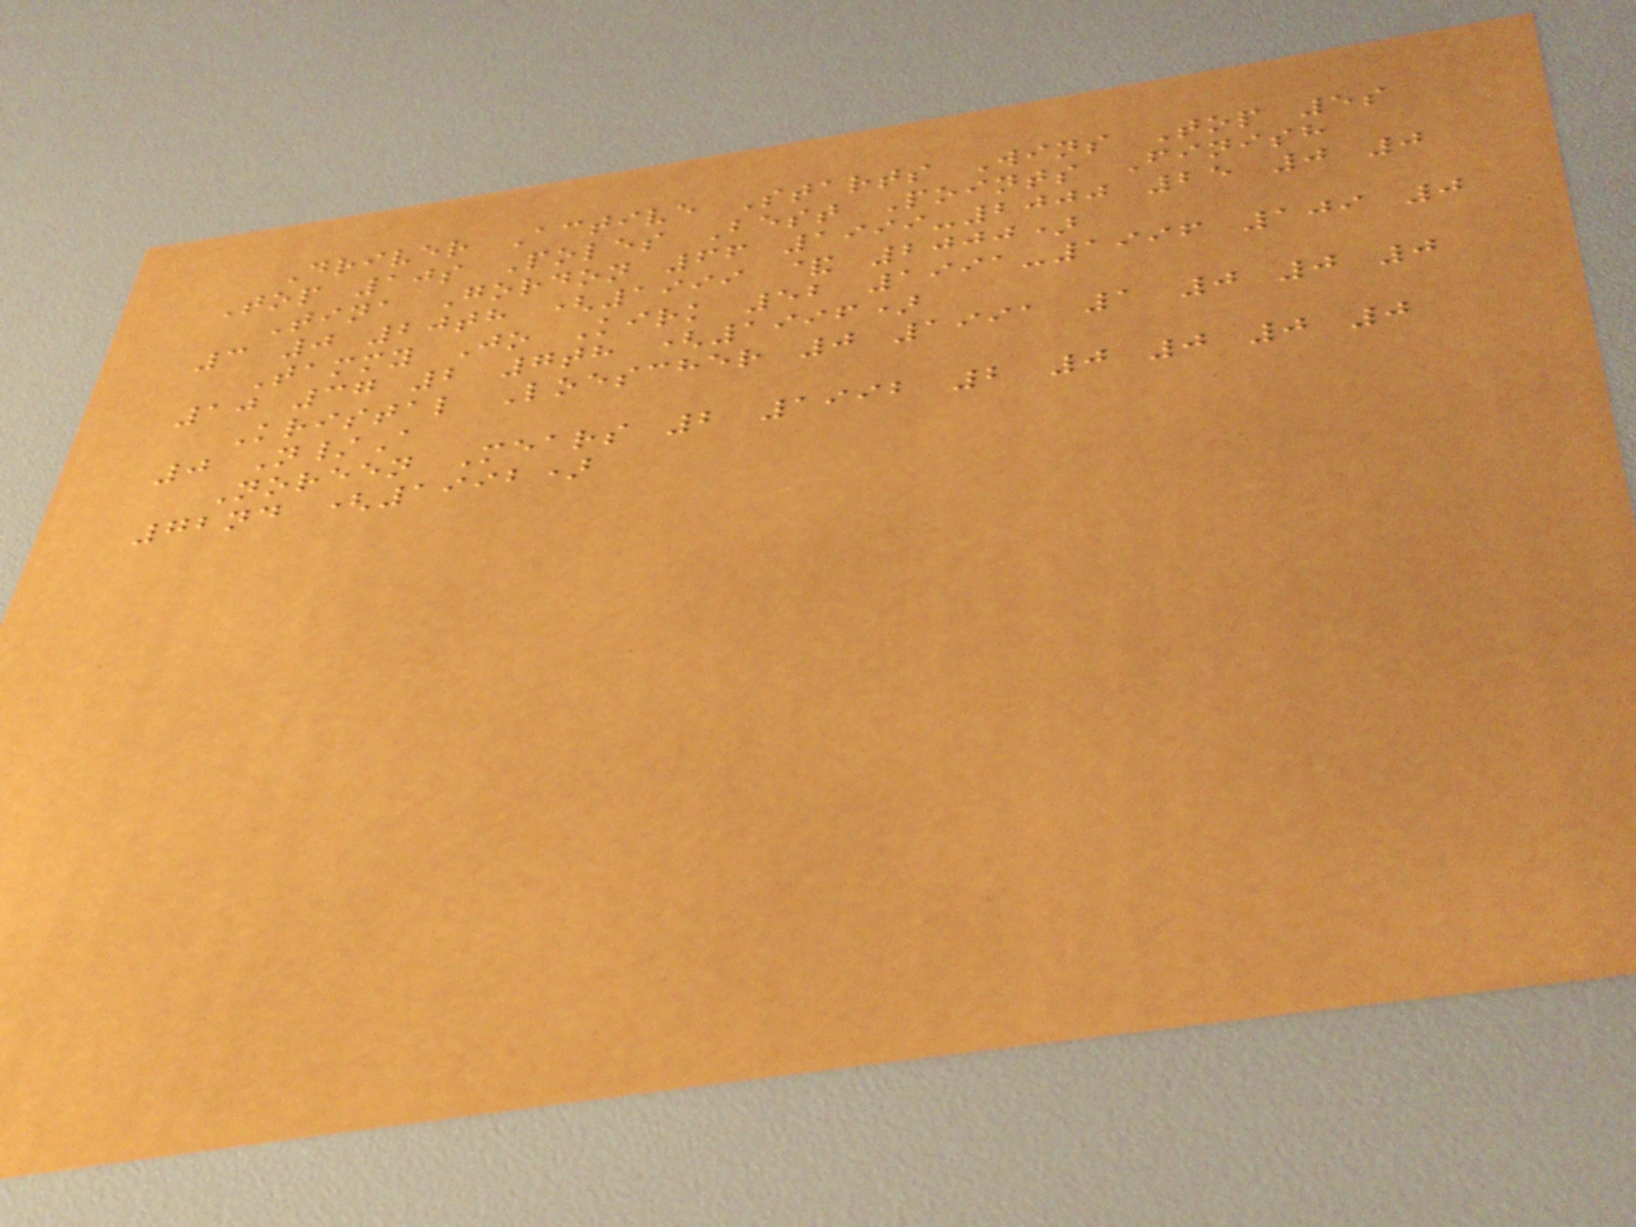Driver Active Starts Wins Top 5s
Top 10s Poles Best Points Finish
Tina Gordon 66 1999-2000 25 0 0
3 0 20th (1999 & 2000)
Tammy Jo Kirk 52 1991-1996 109 0
10 37 2 7th (1996)
Kristal Loescher 0 1991 1 0 0 0
0 N/A
Noreen Mears 2 1992 2 0 0 0 0
72nd (1992)
